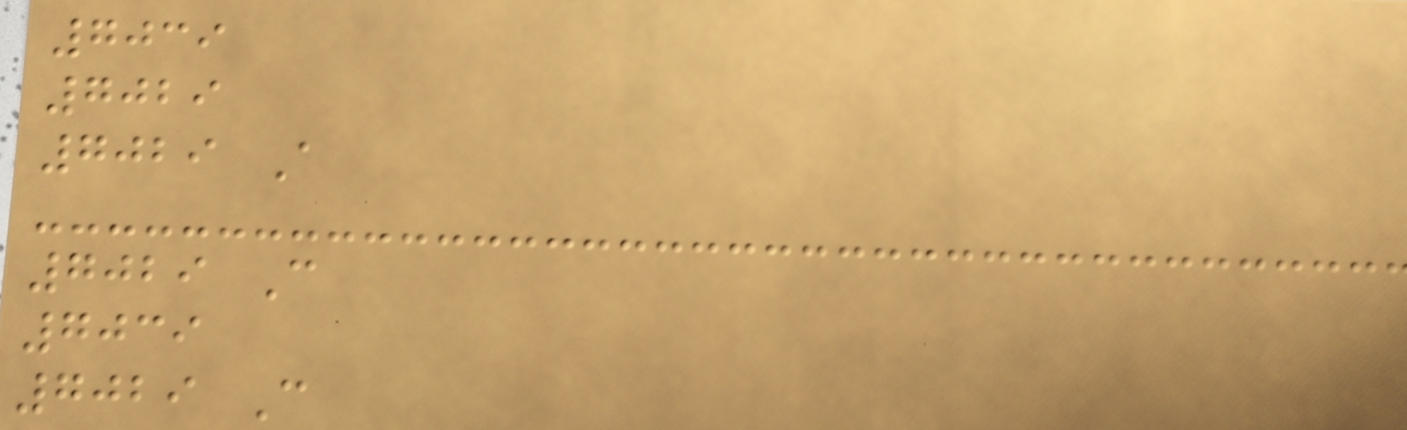7039
7029
7029 A
7029 C
7039
7029 C
